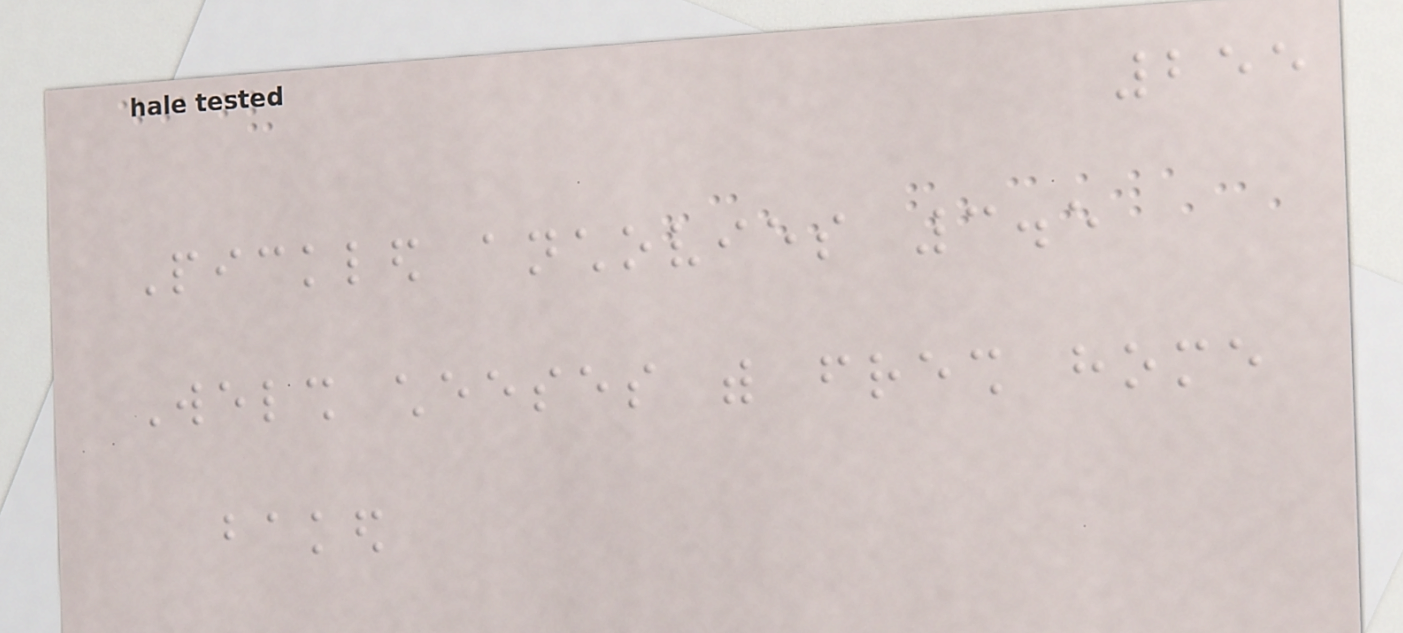255
Pickled anchovies 3.5
Welsh cheeses with fresh home
baked
